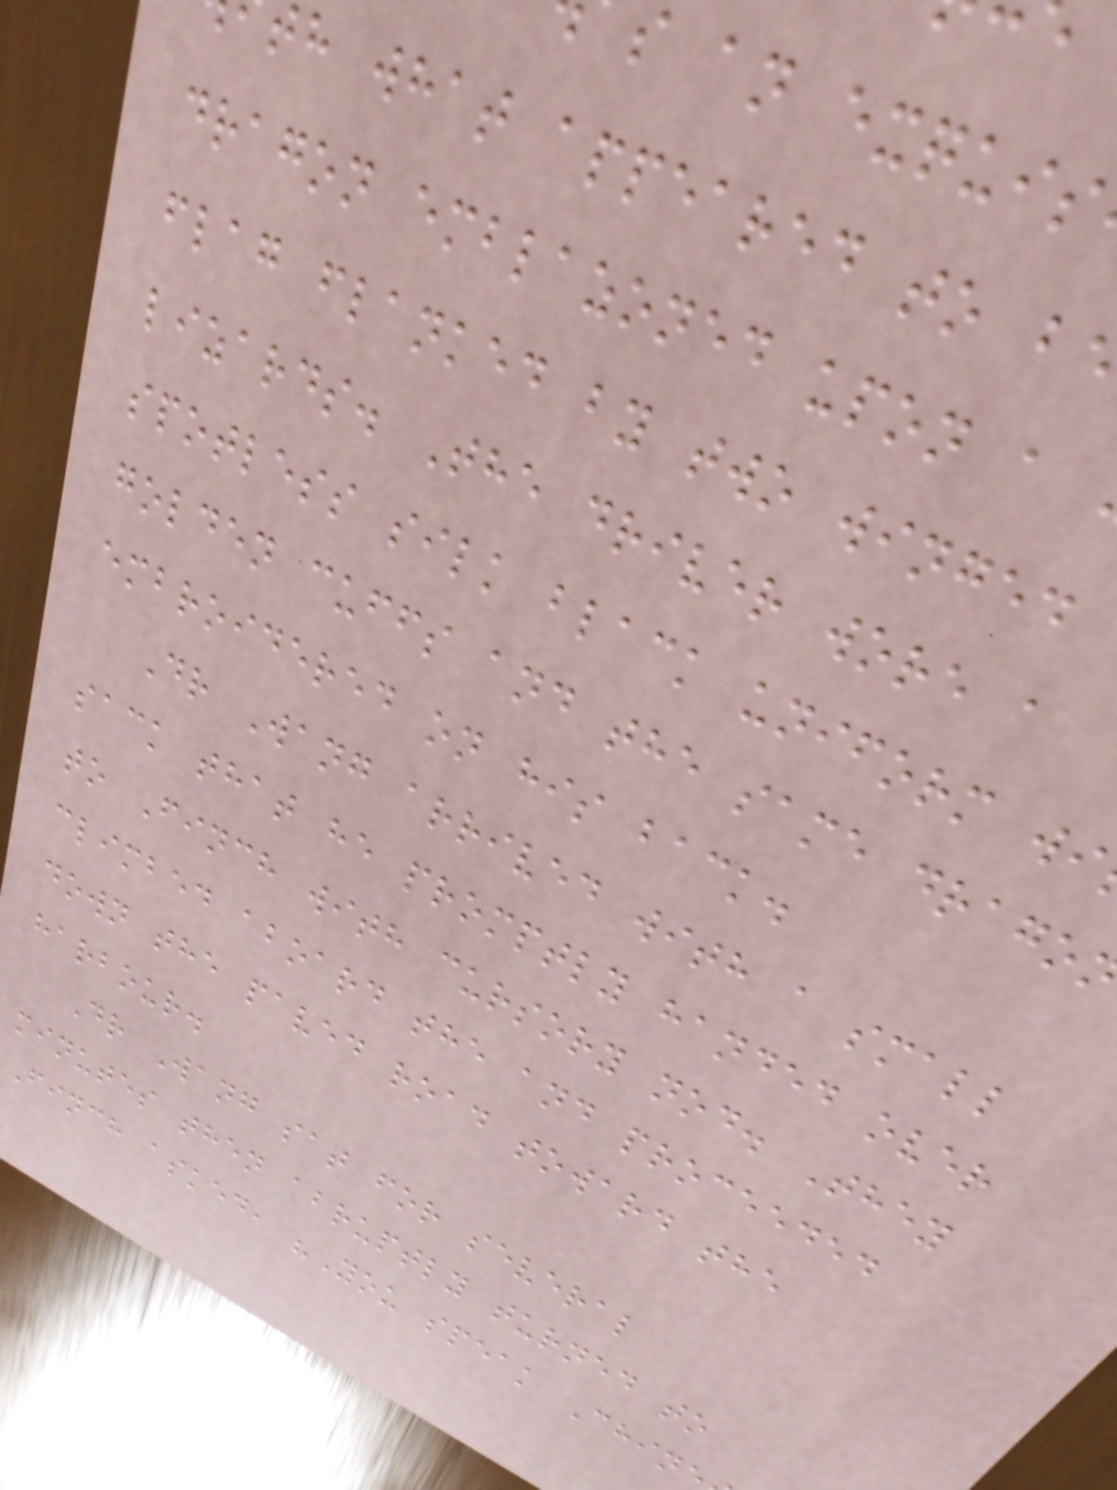s an exquis
th what appeared to b
dragon emblazoned upon a
flag flanked by two winged
lizards. The driver wore a
spotless silk black uniform wi
golden cuffs and the same drago
embroidered on his back.
Dr Wang arrived with a small
sack that he promptly handed over
to Finch with cursory nod. They
climbed aboard the and proceeded
down the paved road toward the
harbour.
Dr Wang sat for several
minutes then abruptly turned to
Finch asked, "You speak Chin
